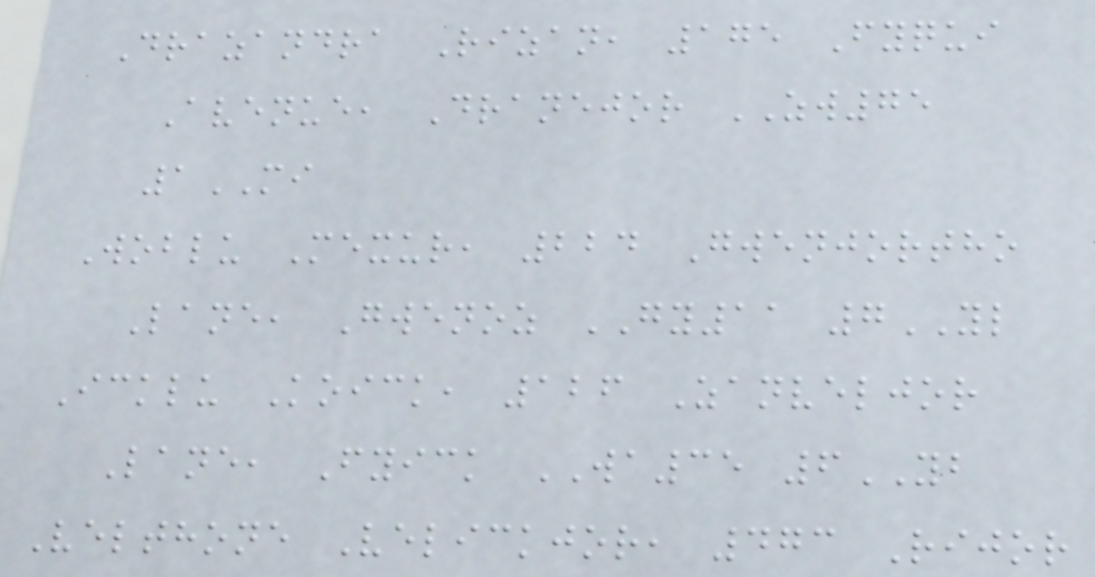Drazandra Rizan, 175 Fyqui
Avenue, Dranejor ZW75
1MI
Woblu Mexur, 224 Gwenjortho
Lane, Gwenoz GY11 7YL
Icklu Koick, 126 Zanveljor
Lane, Fyick WA35 6YB
Velthone Velickjor, 473 Rijor
